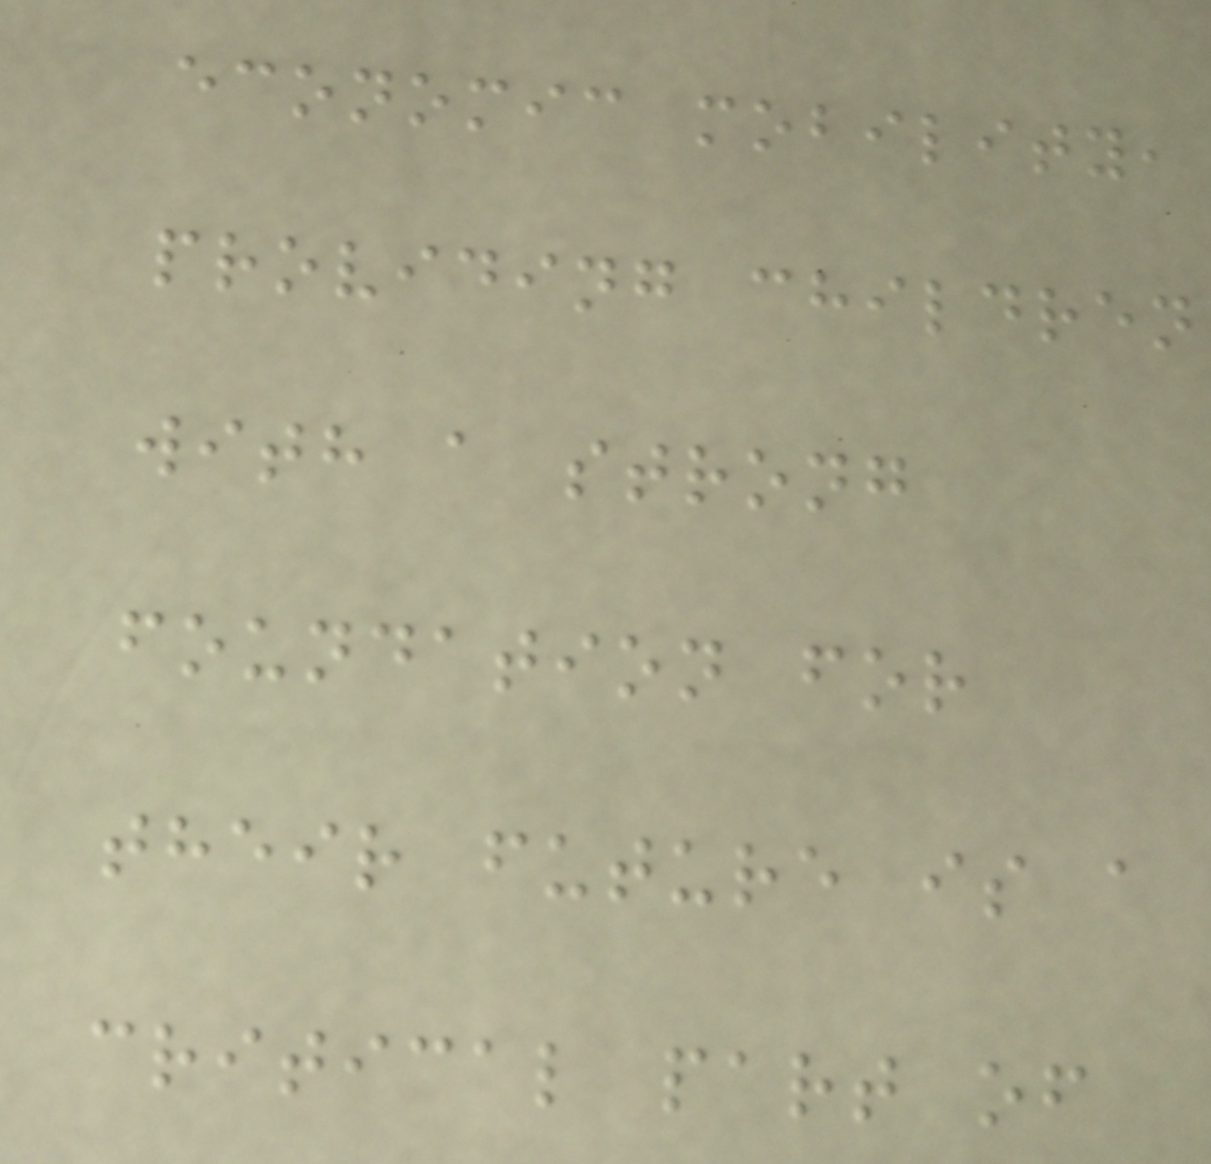economic mobility,
providing children
with a strong
foundation for
their future is a
critical part of
